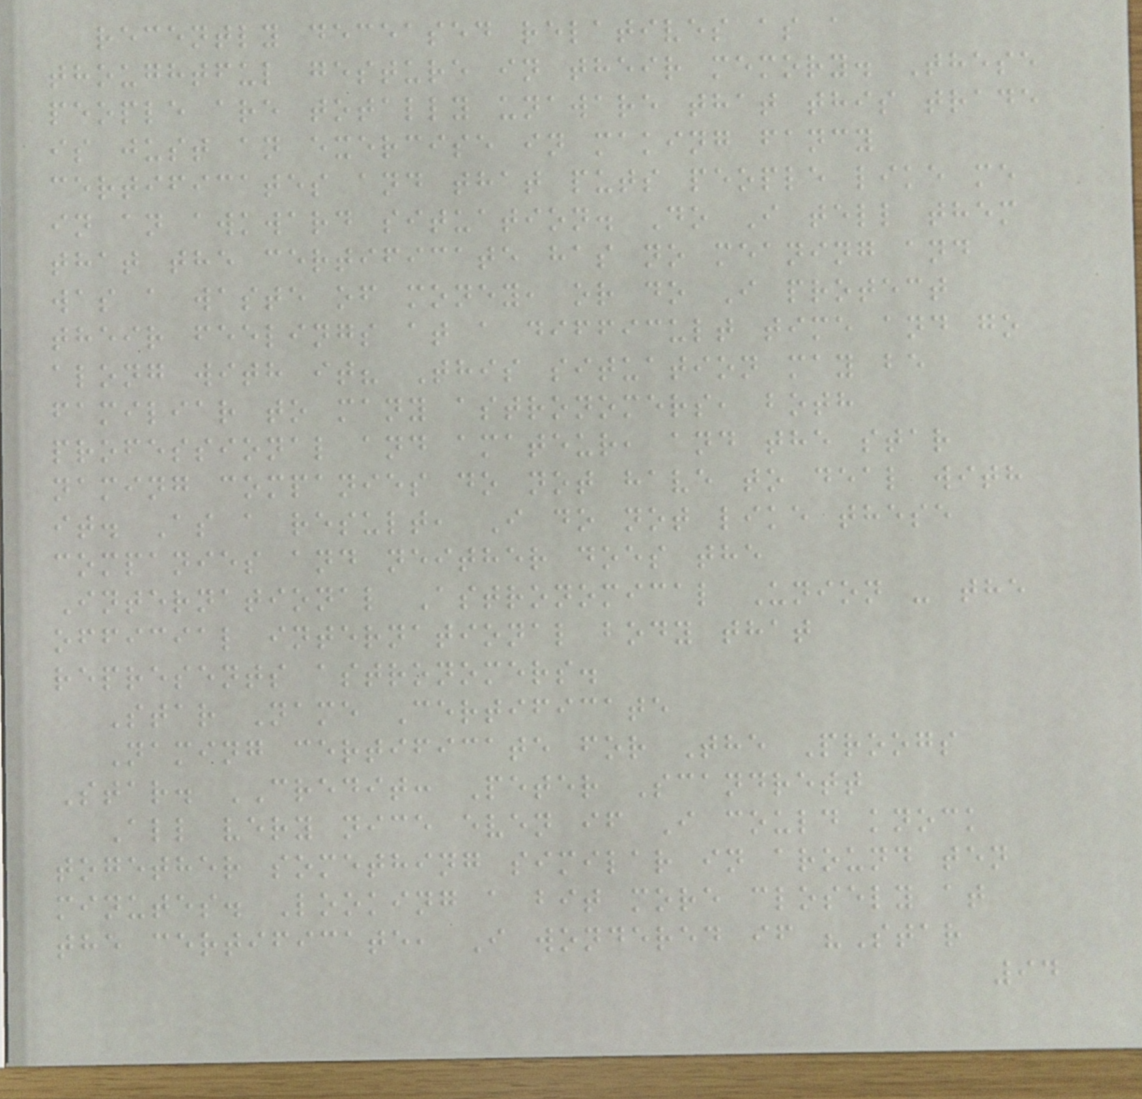recently deceased relatives as a
thoughtful gesture in their memory. These
people are totally unaware that this trade
is just an exercise in making fancy
certificates and that puts people like me
in an awkward situation. Do I tell them
that the certificate has no meaning and
was a waste of money, or do I protect
their feelings at a difficult time and go
along with it? This situation may be
familiar to many astronomers, both
professional and amateur, and the star
naming companies do not have to deal with
it. As a result, I do not like these
companies and neither does the
International Astronomical Union - the
official international body that
represents astronomers.
Star Name Certificate
Naming certificate for The Proogs
Star. CREDIT: Peter Scandrett
All very nice even if I could knock
together something similar in around ten
minutes. Looking a bit more closely at
the certificate, I wondered if "Star
94
